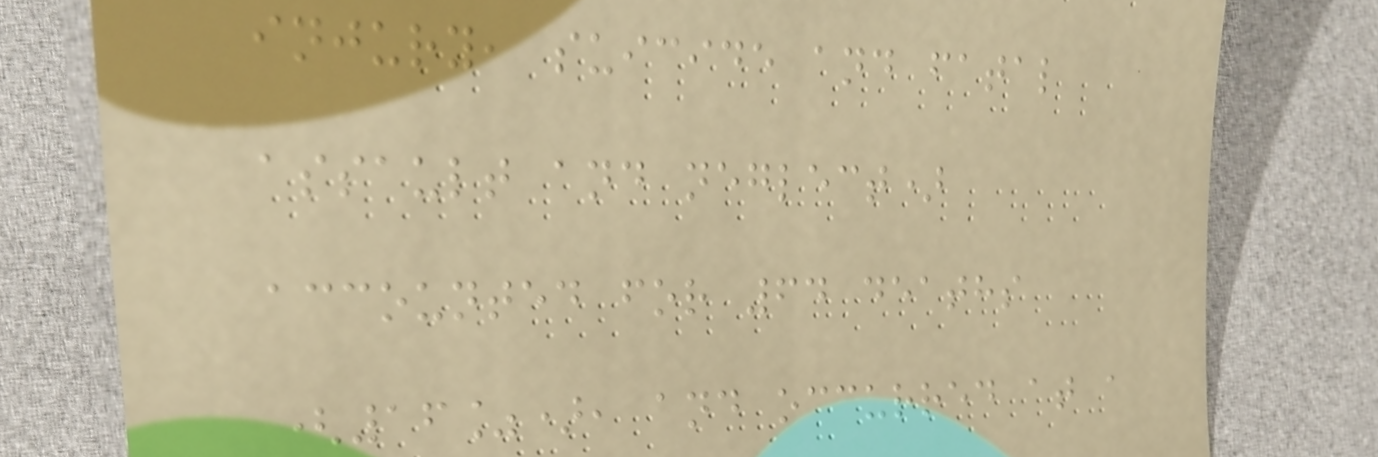injury, suicide and fatal
assault and neglect)
accounted for 64 deaths
(16%), and occurred at a
